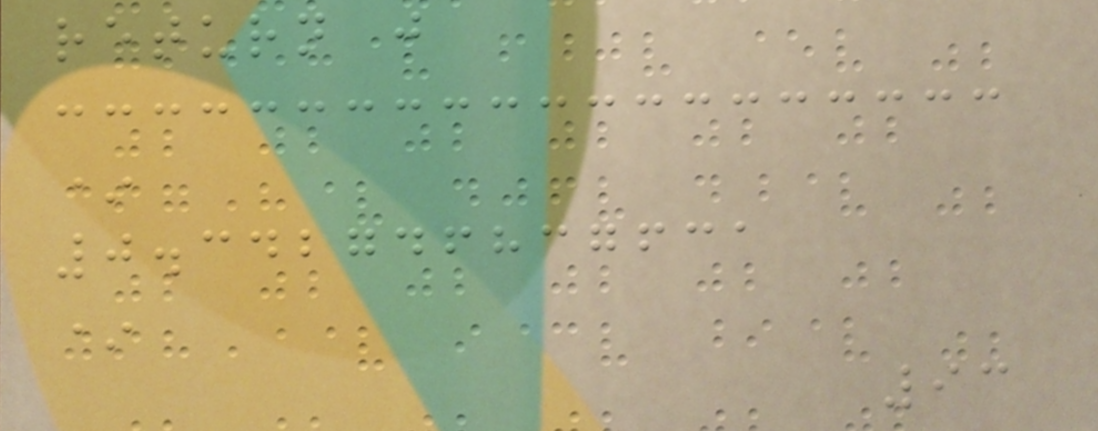return j
*
0.342746837631
*
93
